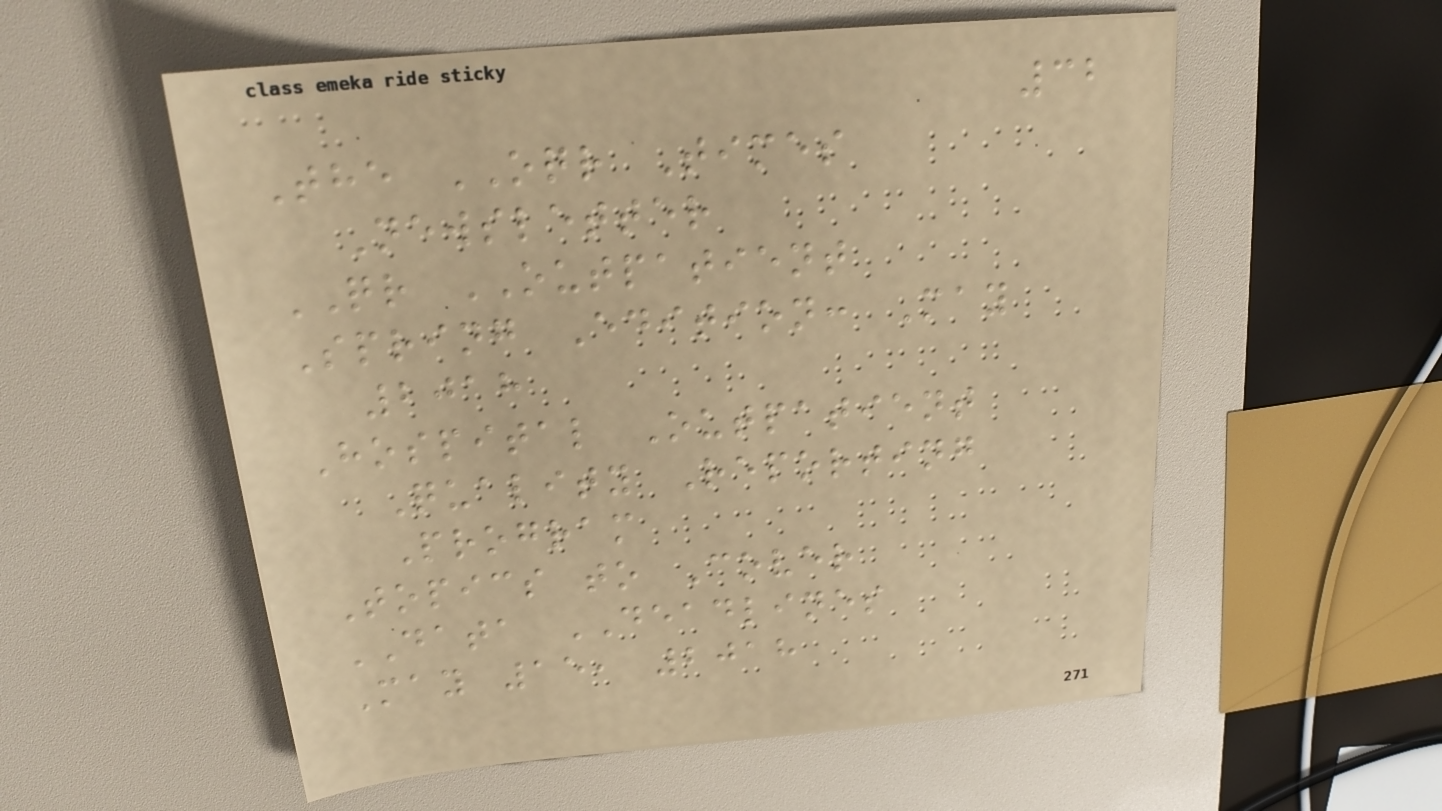32
The OQR Times
Newsletter
QR OUTPATIENT
Spring Edition: May
2018
Hospital Outpatient
Quality Reporting
Program
Topics to Cover
DATA DEADLINES
May 15, 2018
